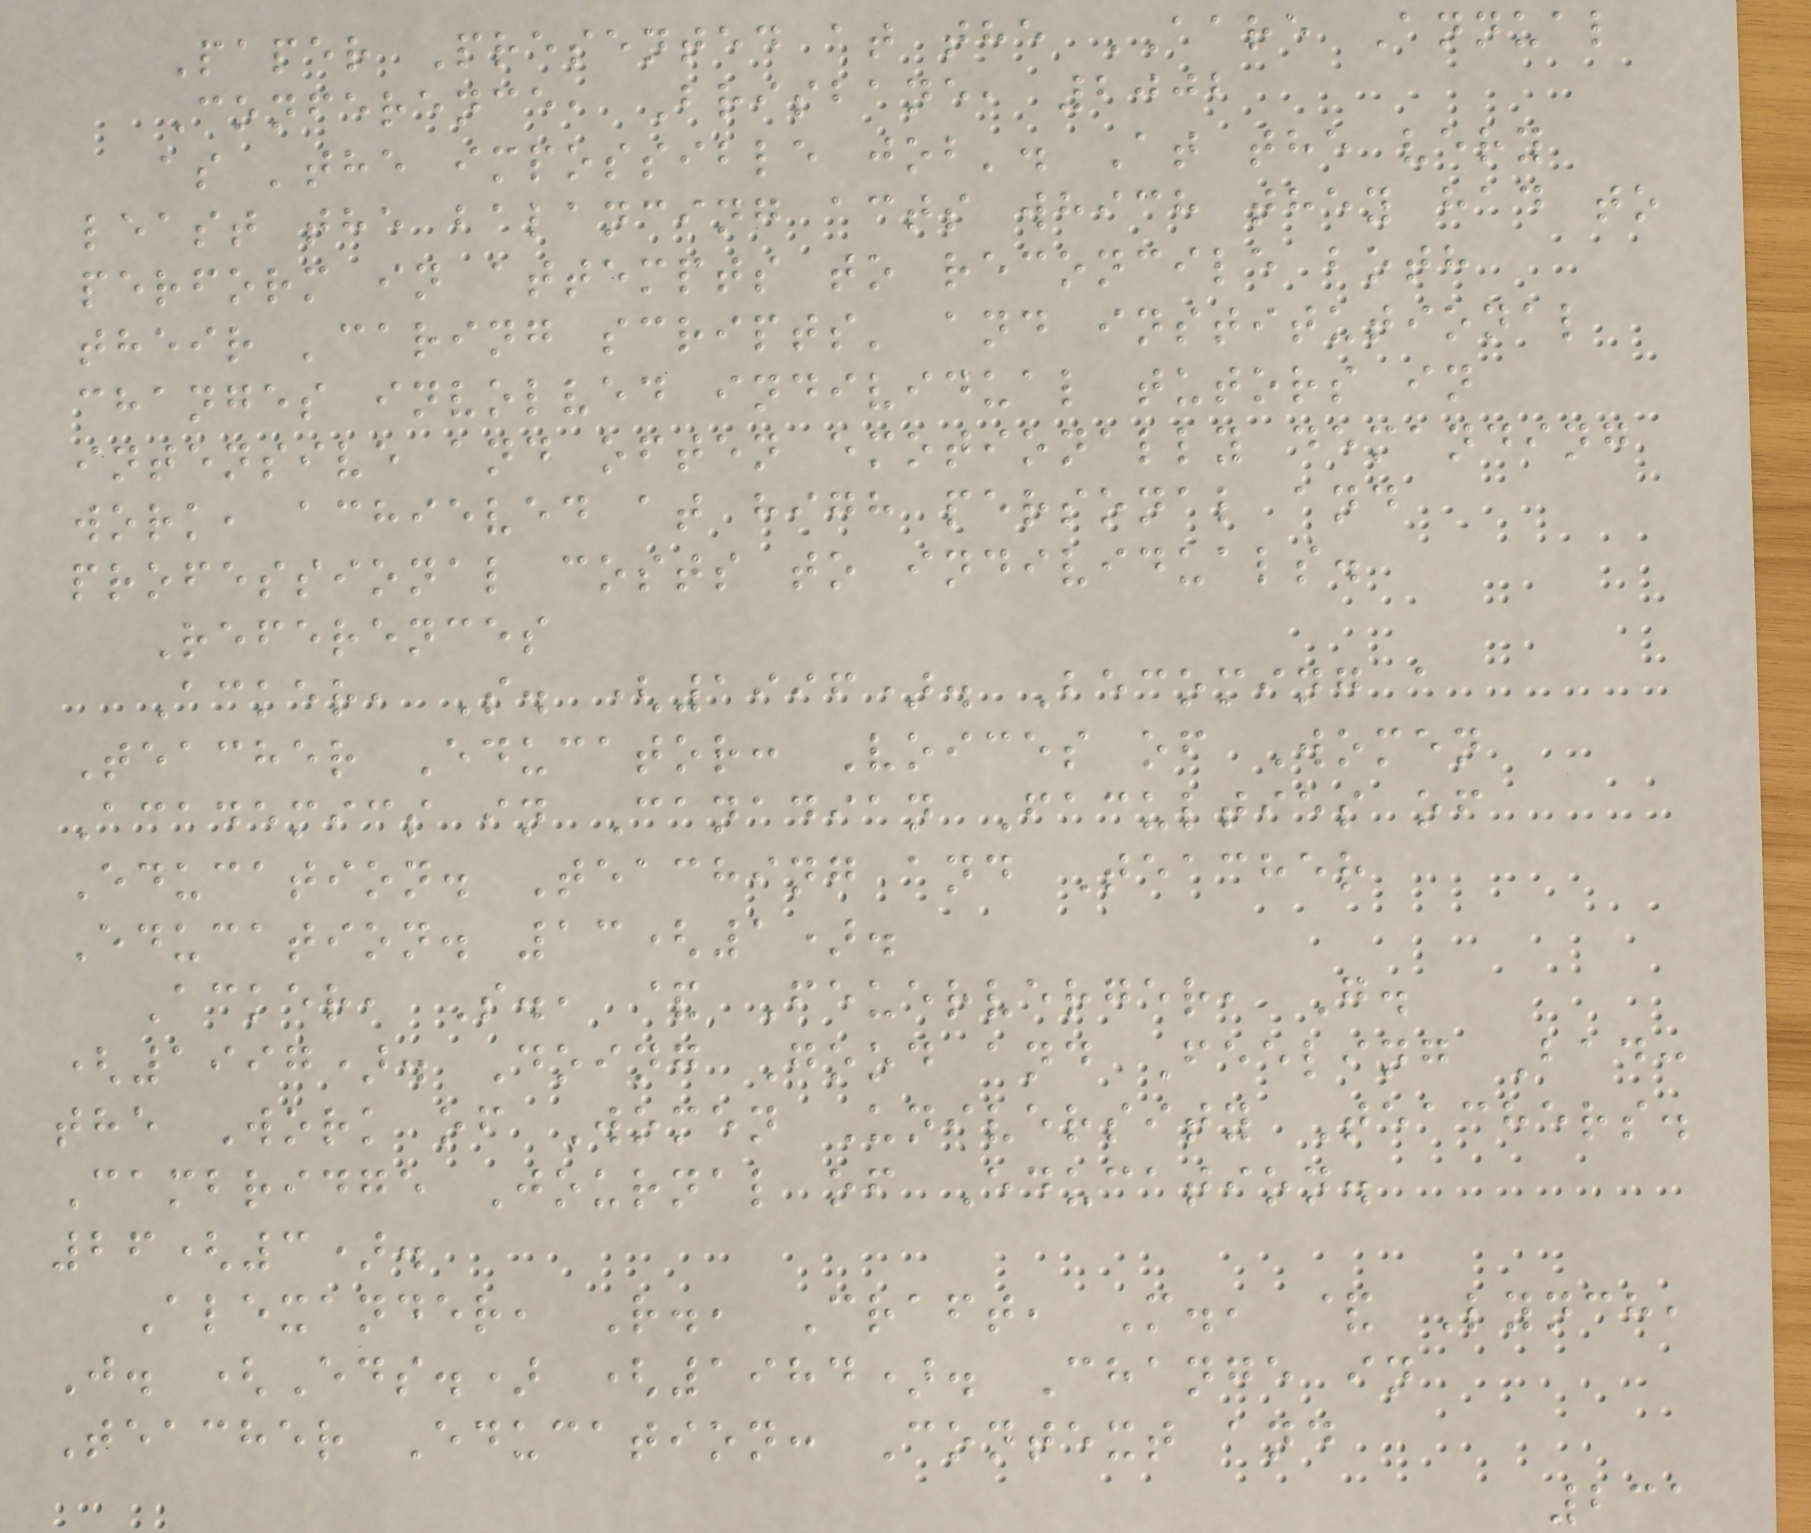Paper Presented at the AARE Annual
Conference, Brisbane, 2002
as 'the impossible job'. At the very
least the balancing acts which they had to
perform in attempts to reconcile both
their 'caring scripts' and institutional
changes involved individual tutors in
intensive and often emotionally demanding
work, achieved at high personal and
professional costs to individuals.
References
Acker, S. (1996). Becoming a
Teacher Educator: Voices of Women
Academics in Canadian Faculties of
Education. Teaching and Teacher
Education. 13(1).
Acker, S., & Feuerverger, G.
(1997). Doing Good and Feeling Bad:
the Work of Women University Teachers.
Cambridge Journal of Education.
26(3).
Alexander, R., Craft, M., & Lynch,
J. (Eds.) (1984). Change in
Teacher Education: Context and
231
